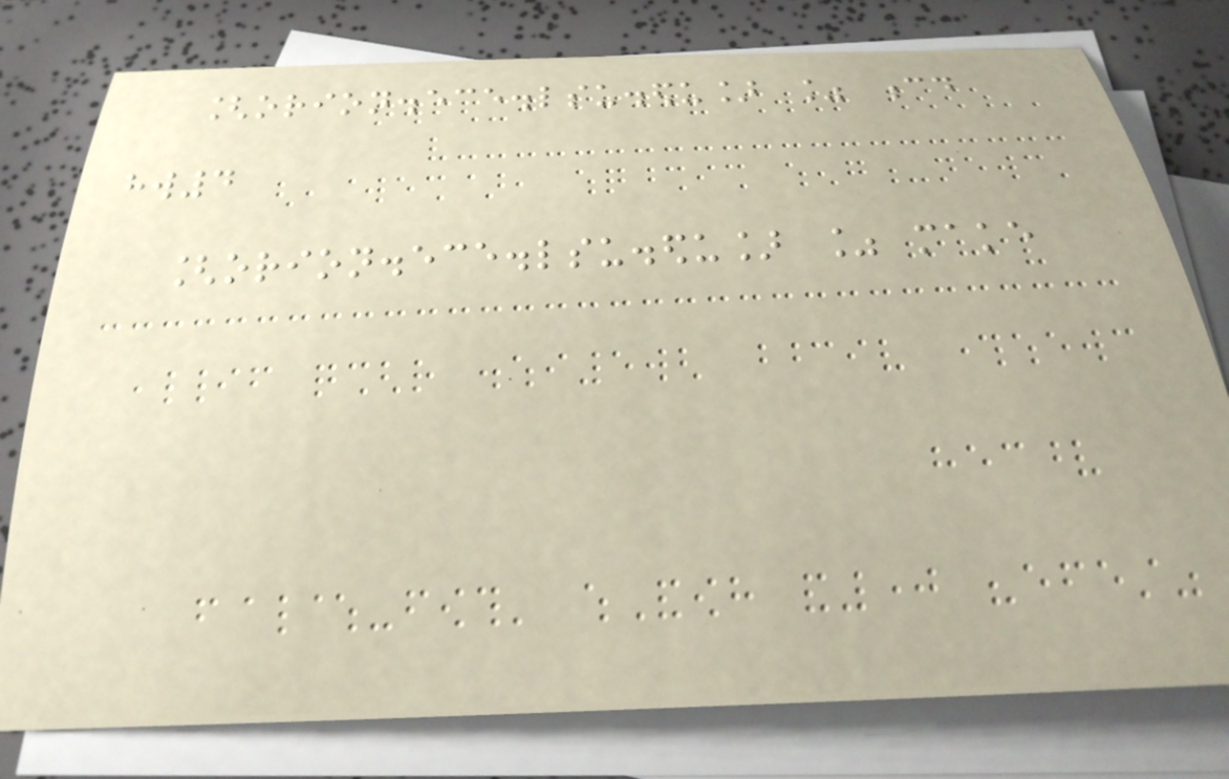[orion.ece.lsu.edu] % cd
hw4
[orion.ece.lsu.edu] % make
